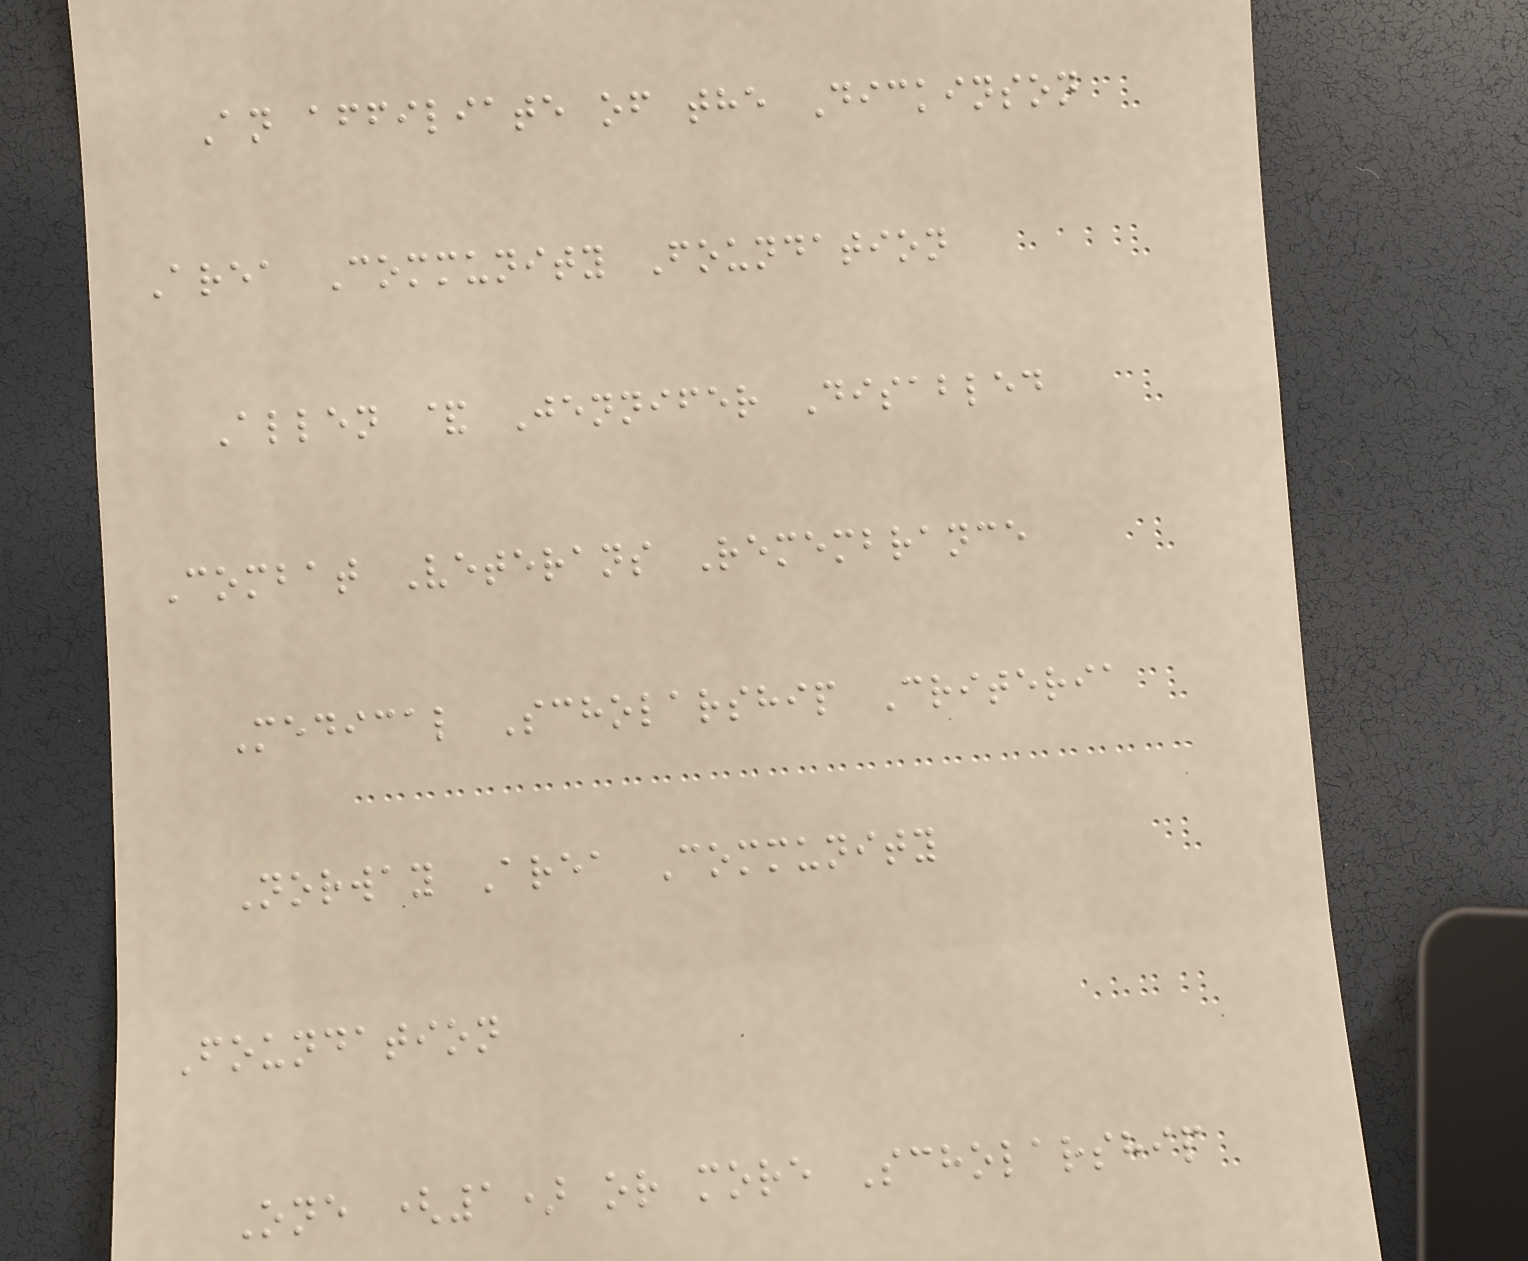An affiliate of the Dickinson
Area Community Foundation
Allen & Jennifer Disabled
Combat Veterans Remembrance
Medical Scholarship Criteria
Norway Area Community
Foundation
One (1) or more Scholarship
